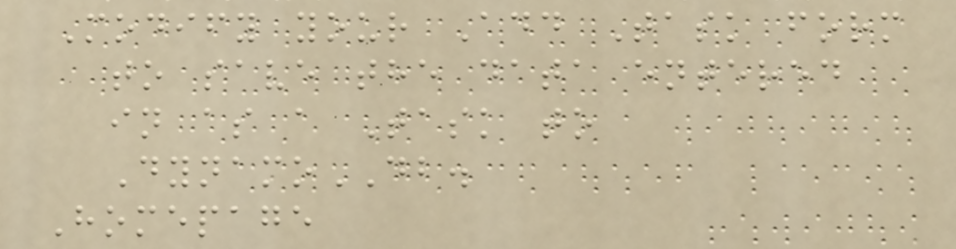Modify your Add Task form
to save the data entered
in as a Task to
DynamoDB.
Homepage
